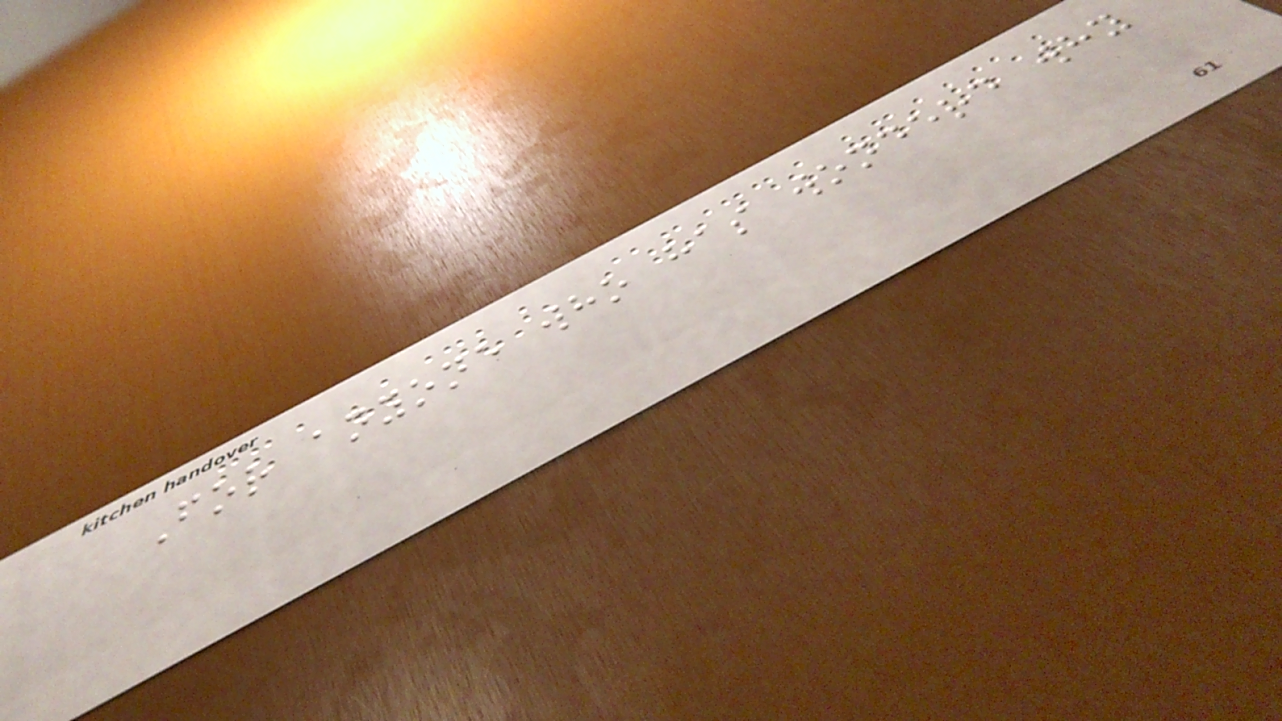For anyone who has wonderd why
